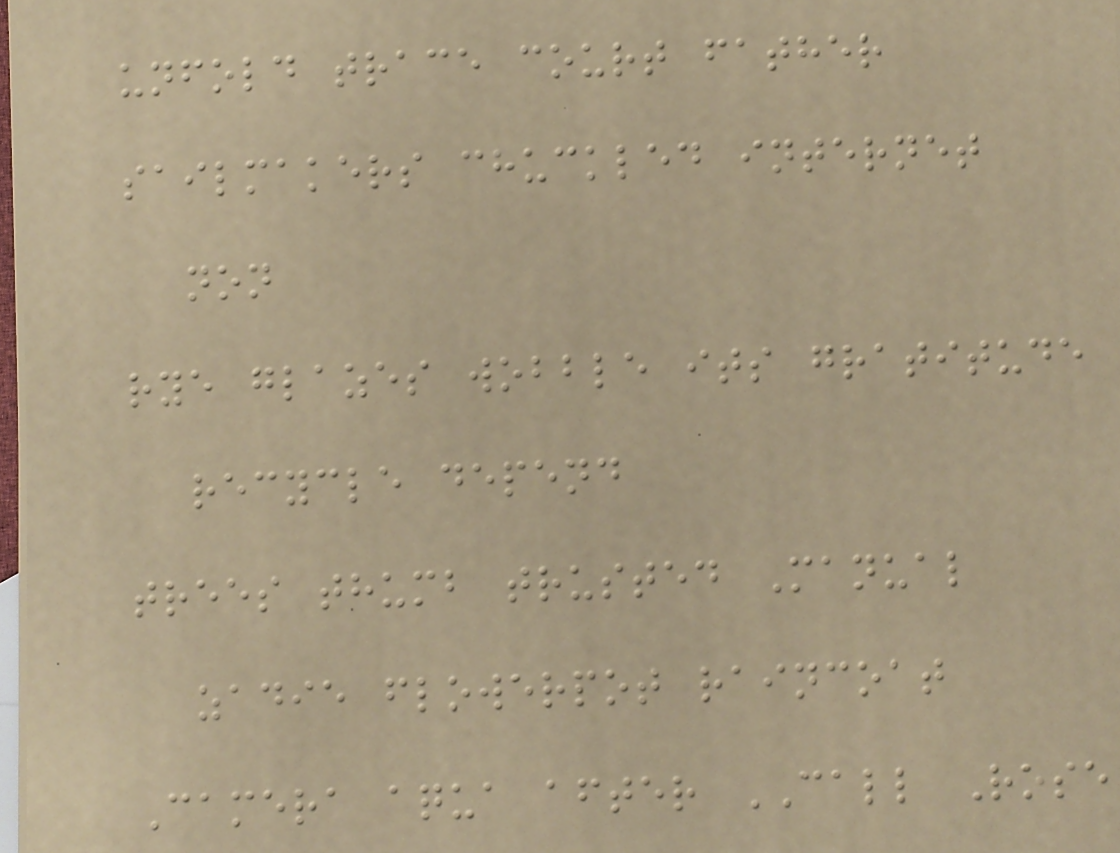unfold trace court father
sailmakers chuckled internet
non
rye glazes wobble its gratitude
recycle depend
trees thumb trusted Manual
zadie flowerpot raincoat
Camera aqua after CALL Rose
